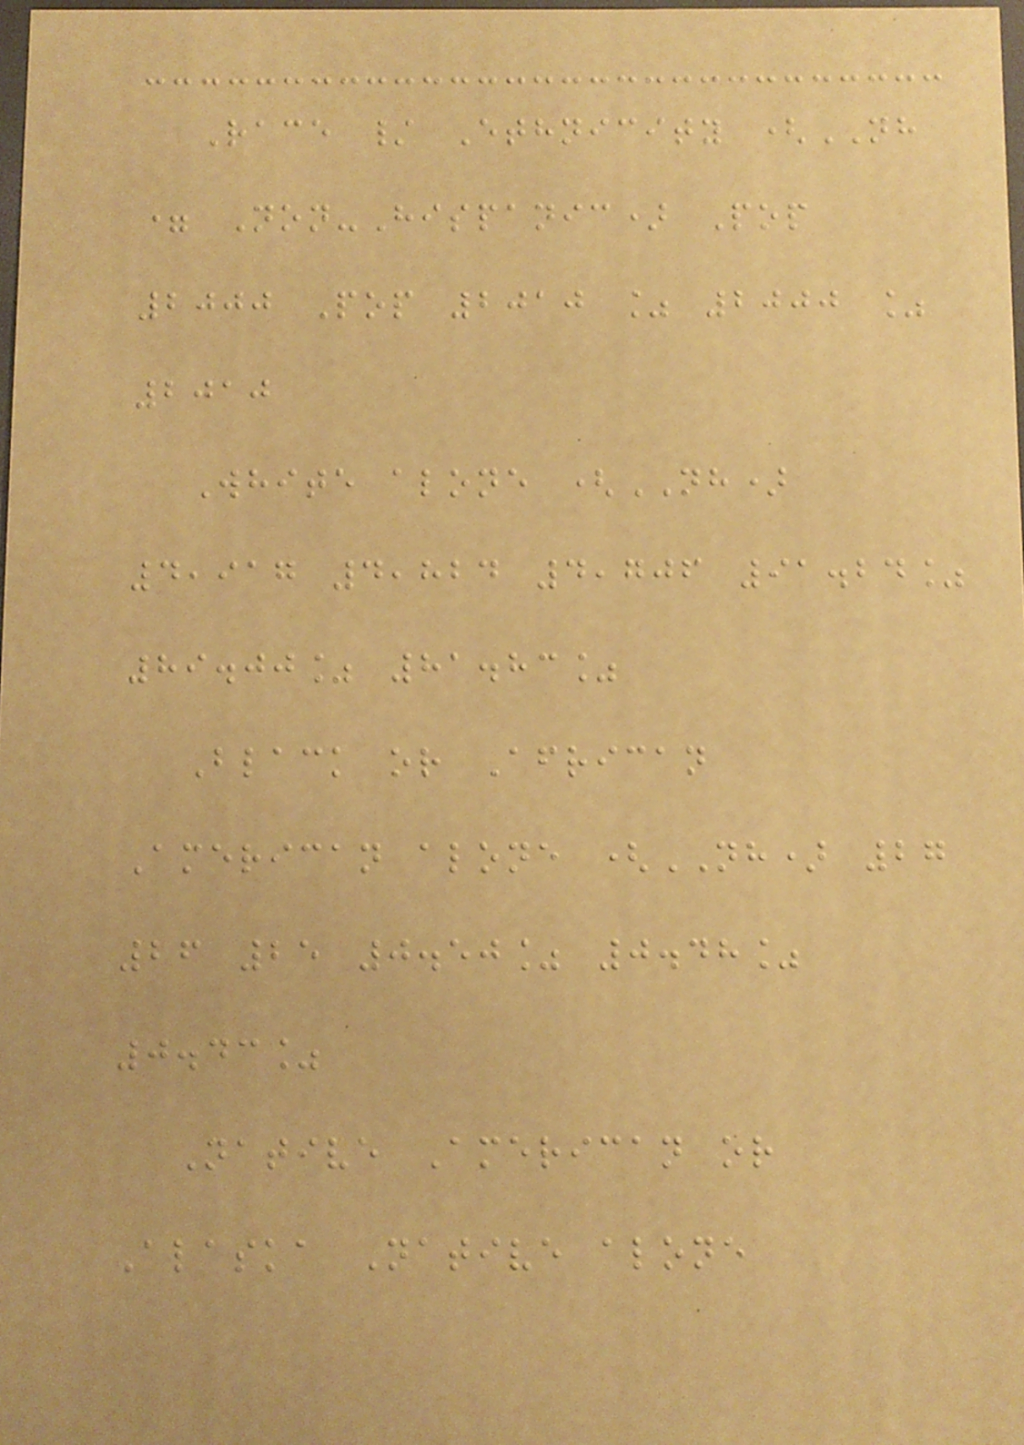Race / Ethnicity (NH
= Non-Hispanic) Pop
2000 Pop 2010 % 2000 %
2010
White alone (NH)
4,917 4,824 4,706 91.24%
89.00% 81.83%
Black or African
American alone (NH) 27
26 25 0.50% 0.48%
0.43%
Native American or
Alaska Native alone
